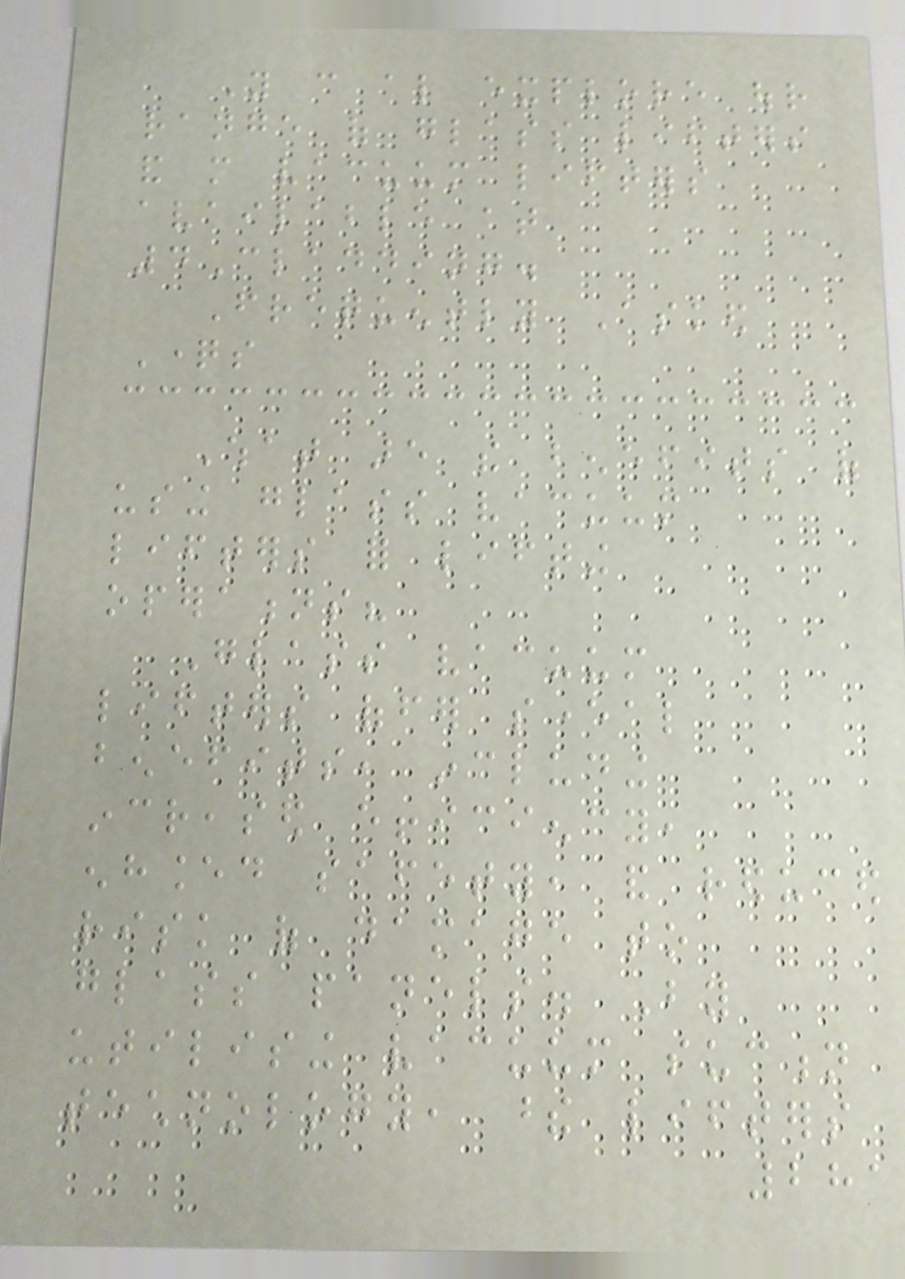You can also explore our
range of glass lifters
and more vacuum lifters
available at
4Cladding.
Frequently Asked
Questions
What are the benefits of
using glass vacuum
lifters for lifting
operations?
Glass vacuum
lifters offer several
benefits, including
increased efficiency,
enhanced safety, and reduced
risk of damage to
glass panels. By
utilising vacuum suction
technology, these lifters
281
